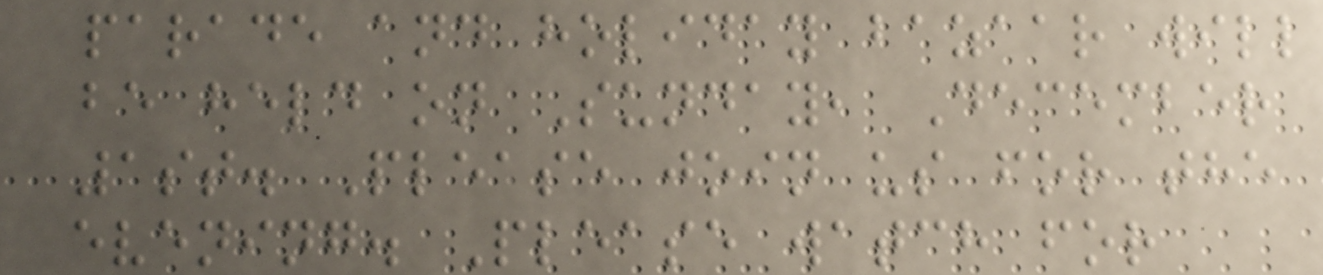parade and holiday bazaar will
be held on Sunday, December
1st. Please join us for the
evening. Please watch for
